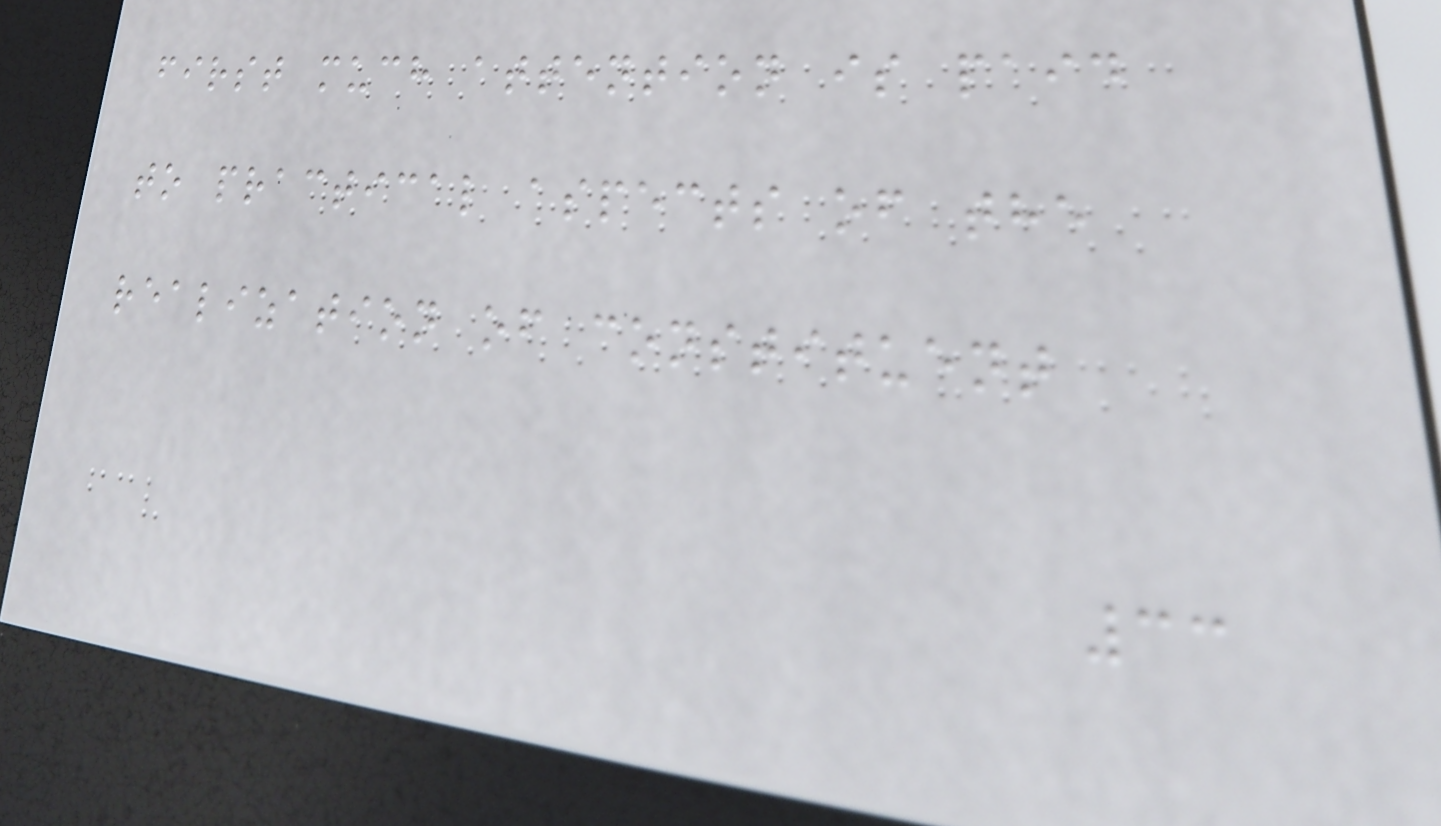first much attention is paid
to practical aspects of the
realization of constituent
33
